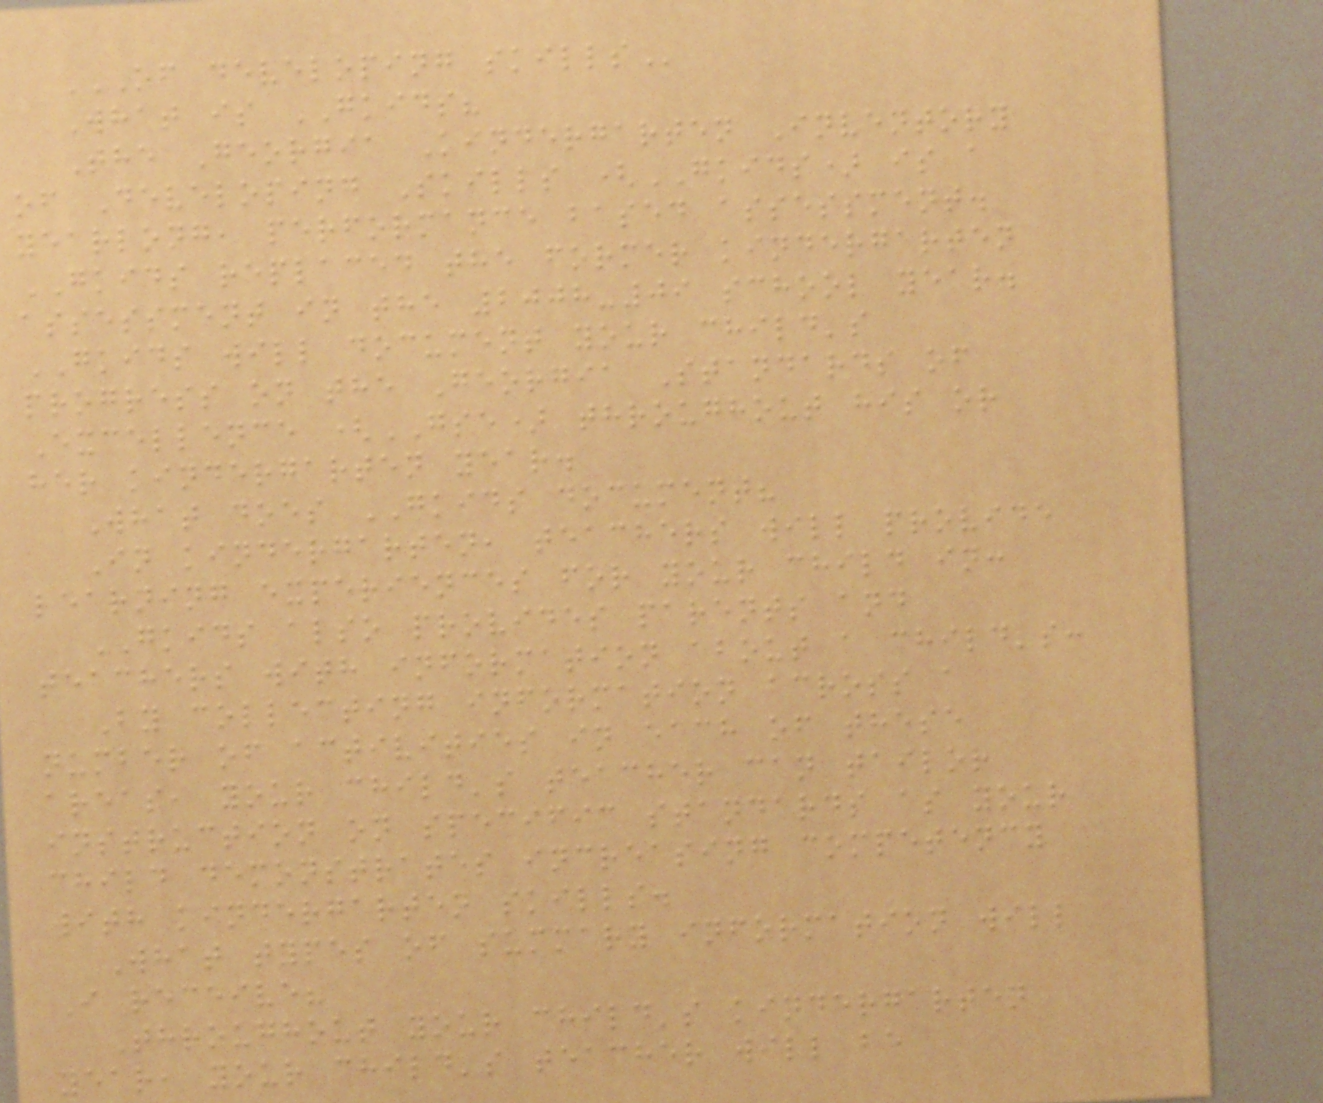OF DEVELOPING SKILLS
What is GKIDS?
The Georgia Kindergarten Inventory
of Developing Skills (GKIDS) is a
yearlong, performance based assessment.
GKIDS replaced the former kindergarten
assessment in the 2008-09 school year.
GKIDS will document your child's
progress on the Georgia Standards of
Excellence (GSE) throughout his or
her kindergarten year.
What does GKIDS document?
In kindergarten, teachers will provide
learning experiences for your child in:
GKIDS also provides parents and
teachers with information about a child's:
By collecting information across a
number of activities in each of these
areas, your child's teacher can tailor
instruction on specific standards as your
child demonstrates increasing competency
with kindergarten skills.
What types of summary information will
I receive?
Throughout your child's kindergarten
year, your child's teacher will be
